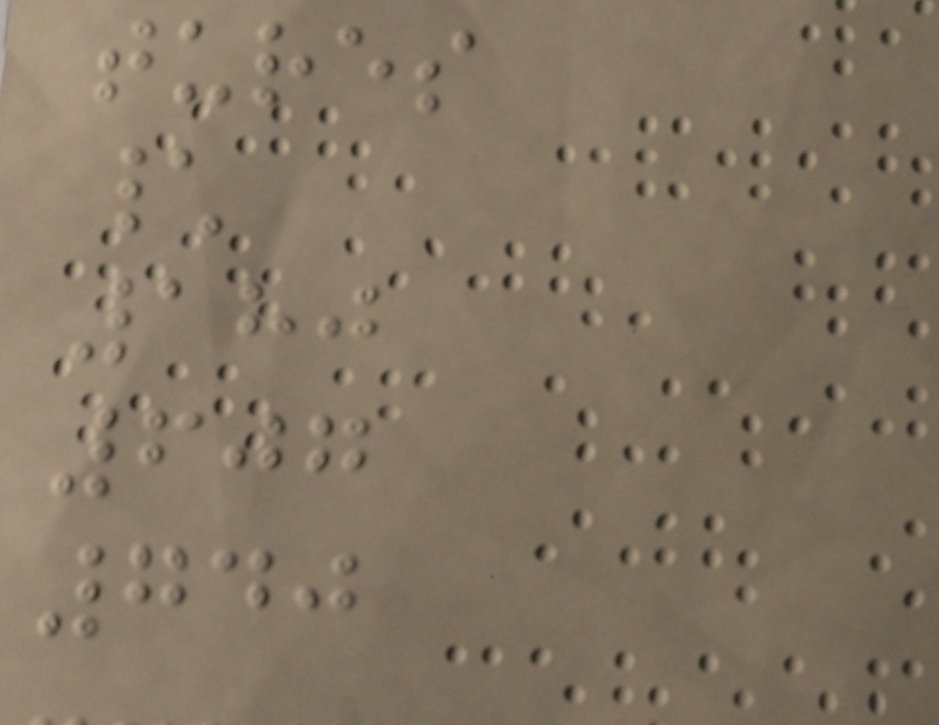tures
\
180
607
740
